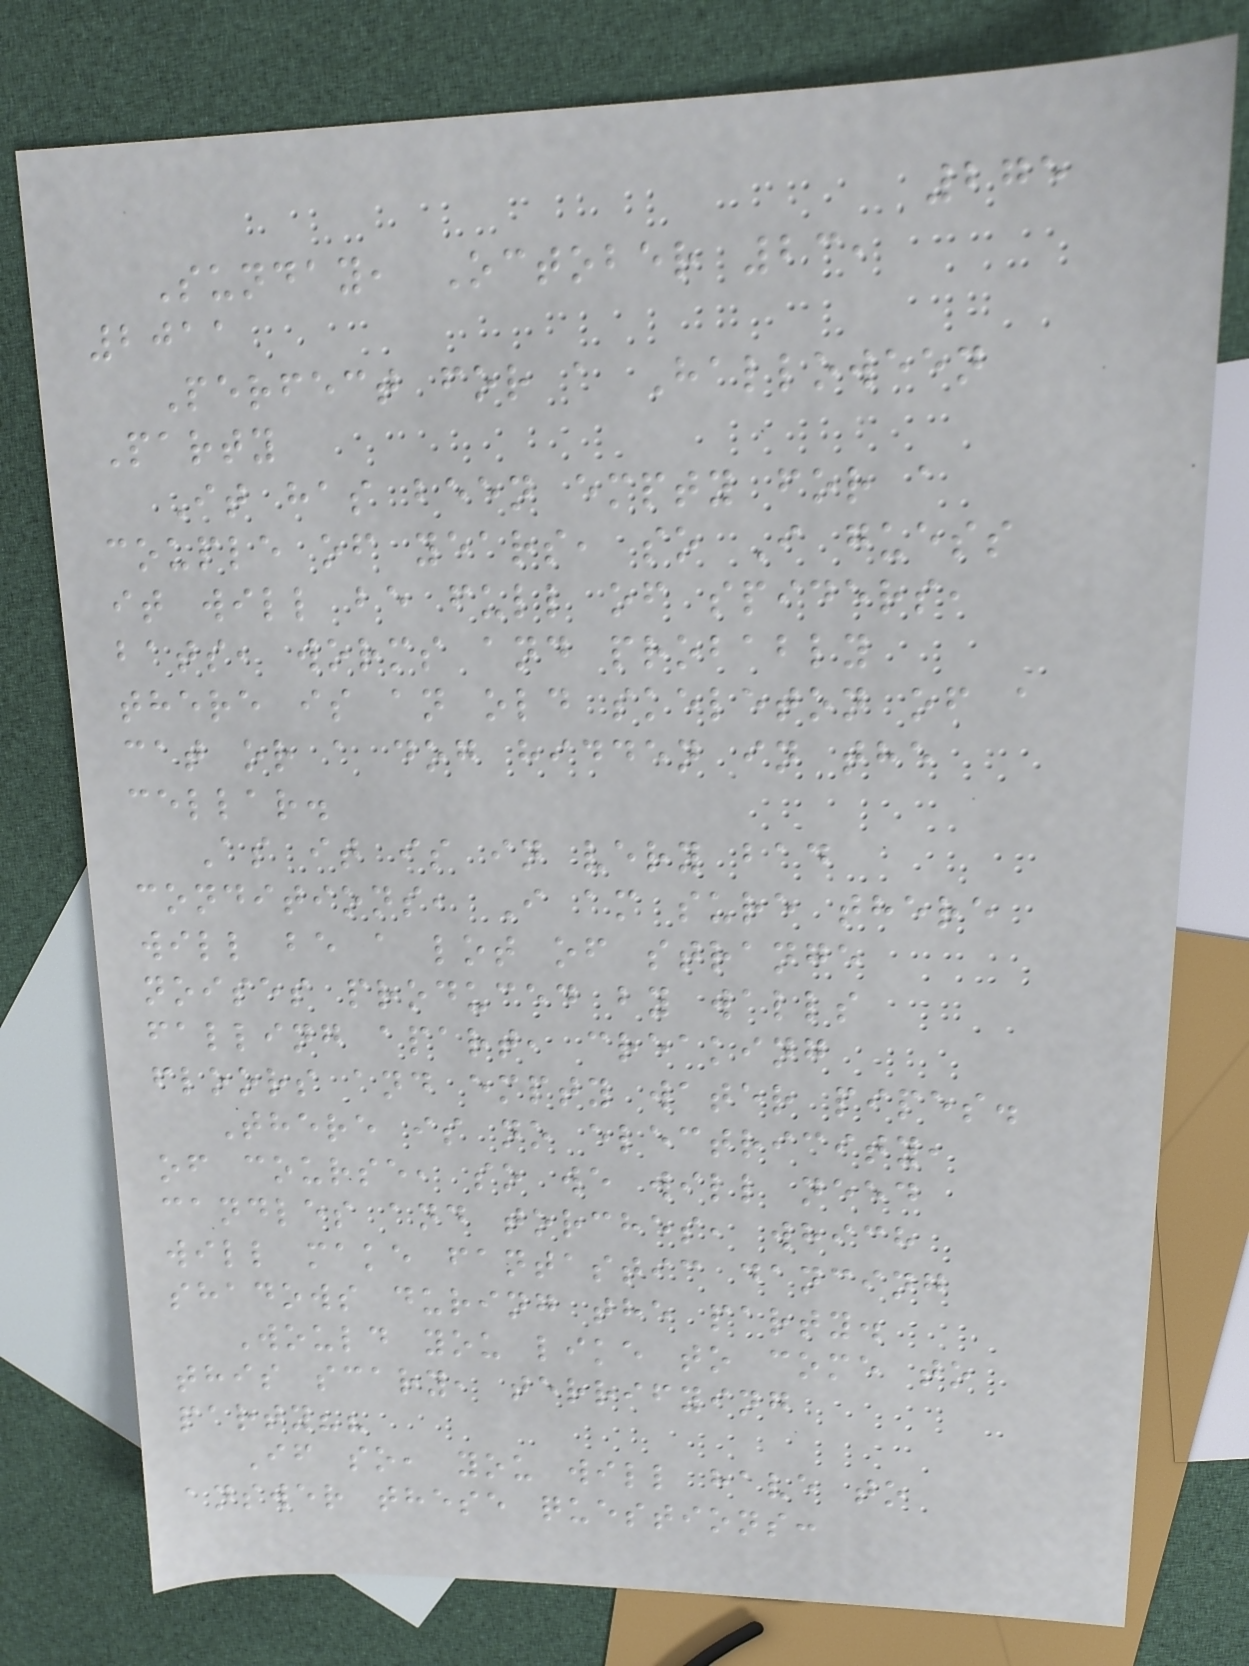275
Sunday, October 23,
2011
Perfect for a Halloween
Party
It has been empty for a
couple of years, so I guess
it will be full of spiders,
bats, worms and probably
there is an old skeleton of a
cat or a dog hidden in the
cellar.
As it is in very bad
conditions, I am sure there
will be a lot of strange
noises produced by walls
falling apart, creaking
floors and empty water pipes.
There is no electricity,
of course, so we will need
candles and torches, which
will make fantastic dancing
shadows during the party.
Would you like to come to
this scary, terrifying
party??
If so, you will have to
answer these questions:
